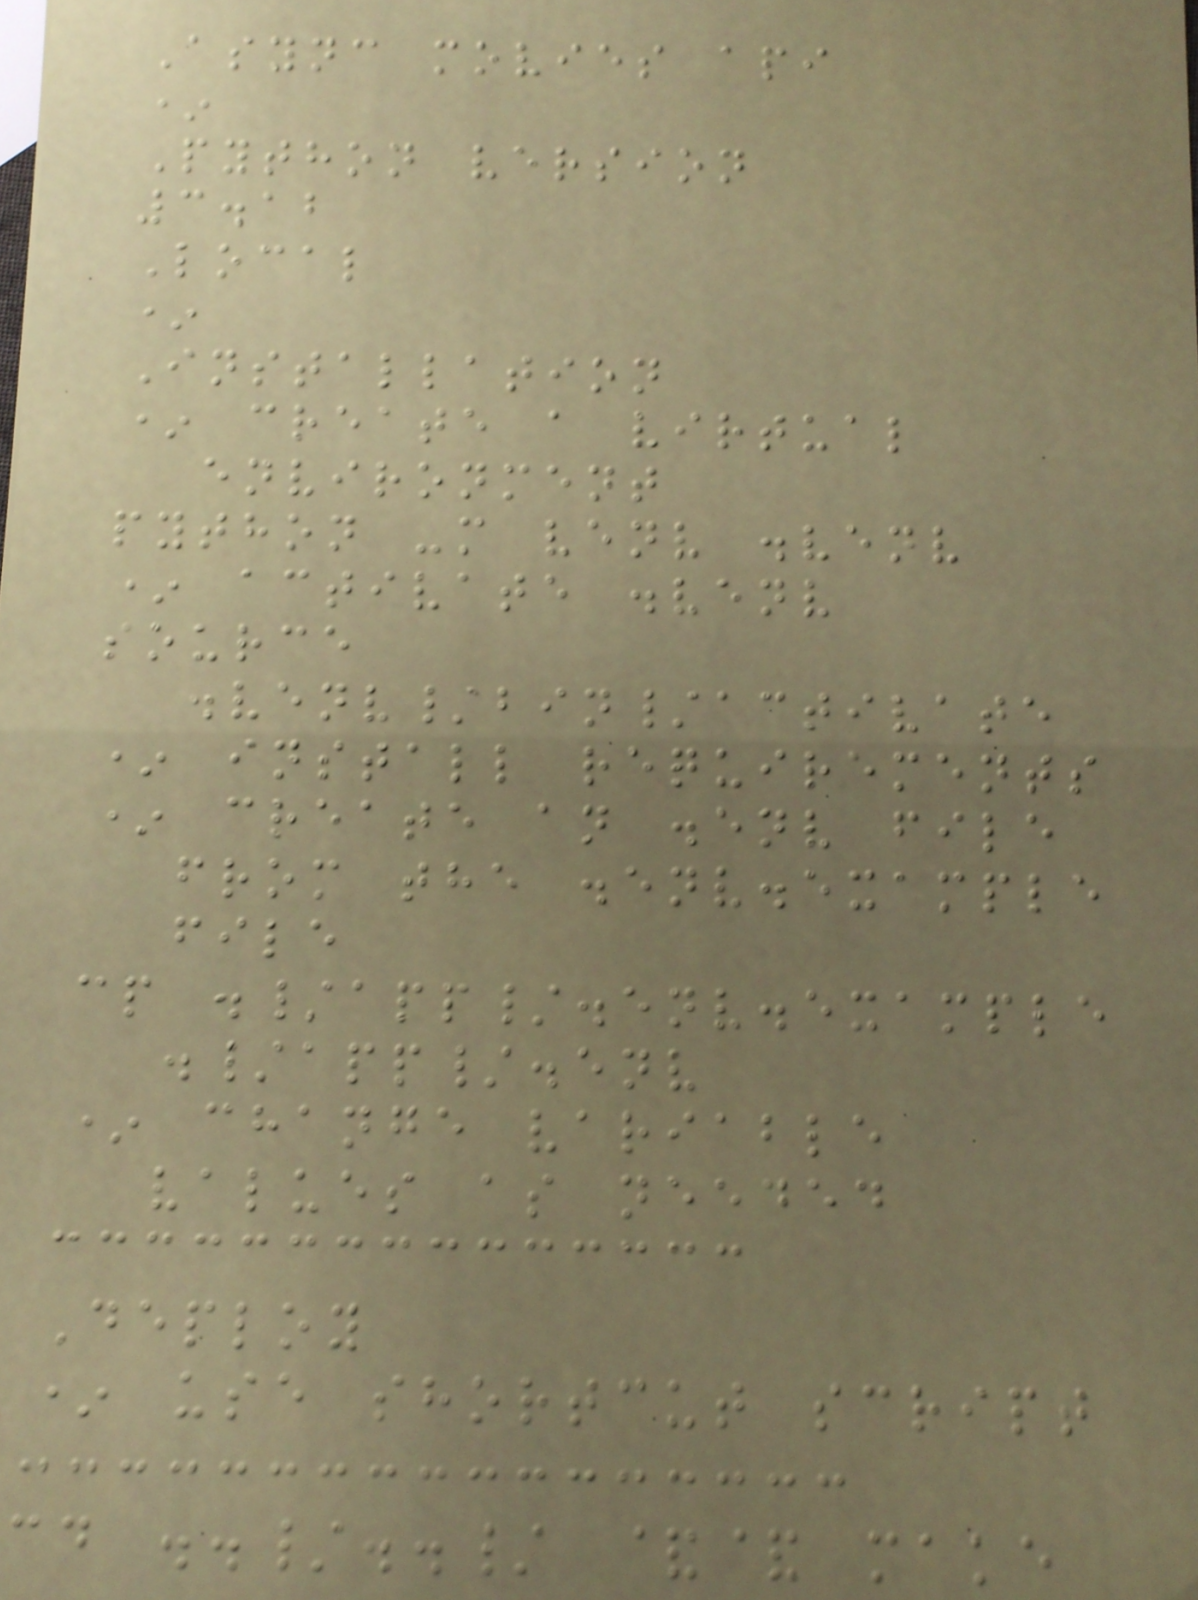Async movies api
*
Python version
3.12
Local
*
Installation
* create a virtual
environment
python -m venv .venv
* activate .venv
source
.venv/bin/activate
* install requirements
* create an .env file
from the .env.example
file
cp ./app/.env.example
./app/.env
* change variable
values as needed
Deploy
* use shortcut script
cd ../../ && make
